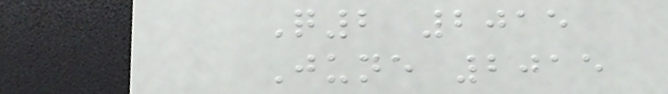Q2 2015
June 2015
